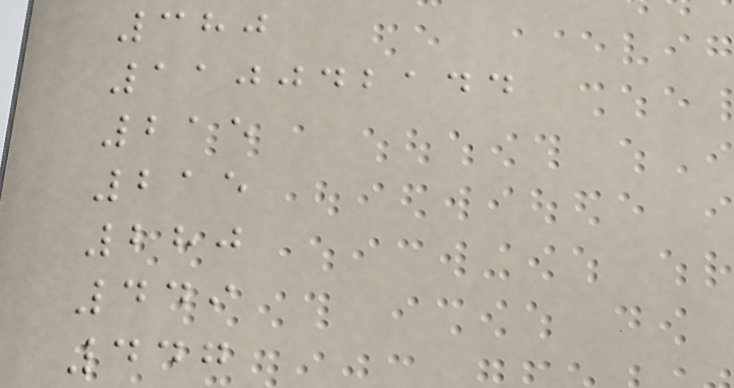380
110042144
215
215
280
449
447
